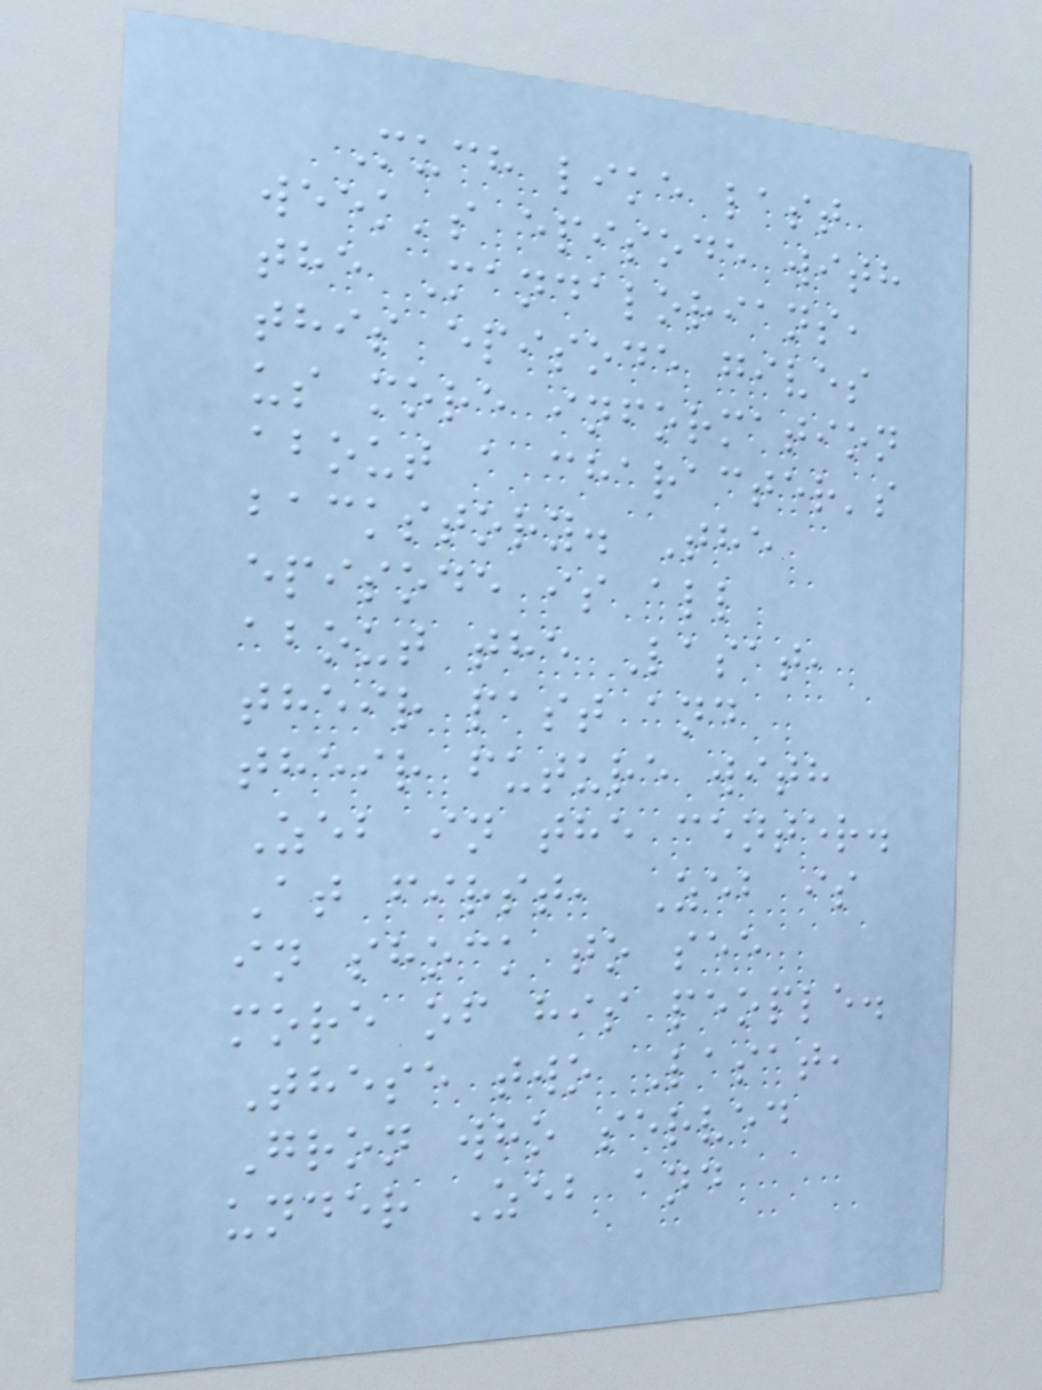Much like last
week's episode with
the Mandalorians,
this episode gives
us more information
about a character's
backstory. The
episode is all
about the Lasat,
their past and
their future with
Zeb in the center.
At first, Zeb is
in shock to see
more of his people.
These two Lasat,
Gron who served
under Zeb and
